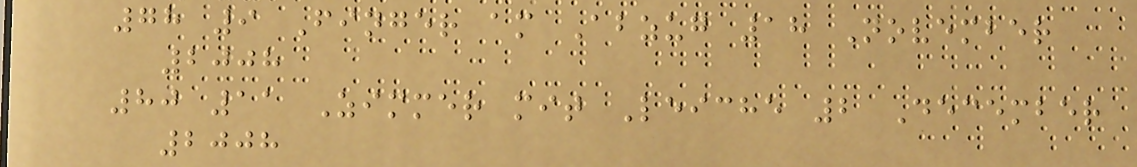78 9 Finger am Abzug 18 November
2008
80 11 Zimmer mit Leiche 2 December
2008
